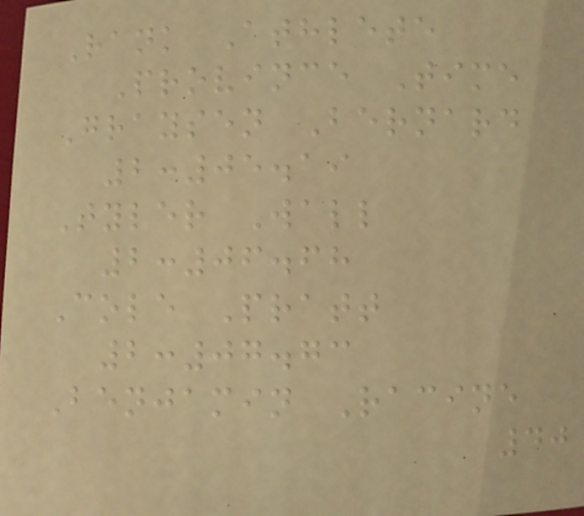Rank Athlete
Province Time
Graysen Bernard
2:05.19
Tyler Wall
2:06.68
Cole Pratt
2:07.73
Benjamin Racine
40
